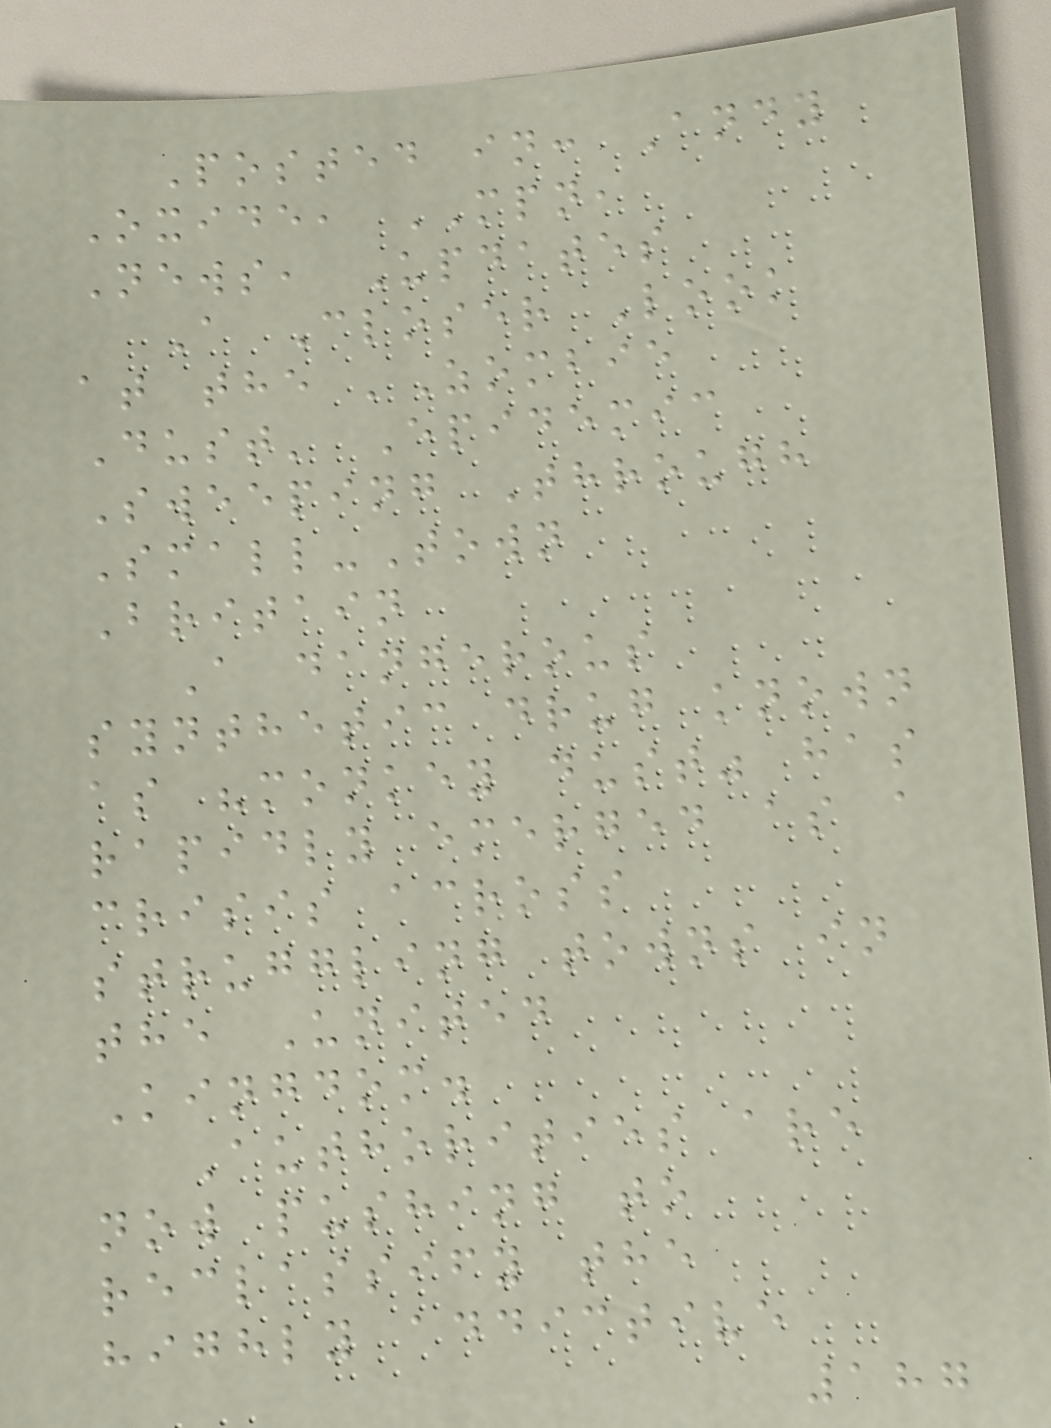Posted in: Andy
Oxide, MPN,
News, Updates
A Closer Look
at the 'Zombie
Dust' Epidemic
Sweeping Through
Small-Town
Britain
A dangerous
synthetic drug known
as "monkey dust" has
rapidly emerged as a
crisis across
struggling towns in
the United
Kingdom.
Authorities are
now pushing to
reclassify the
highly addictive
187
